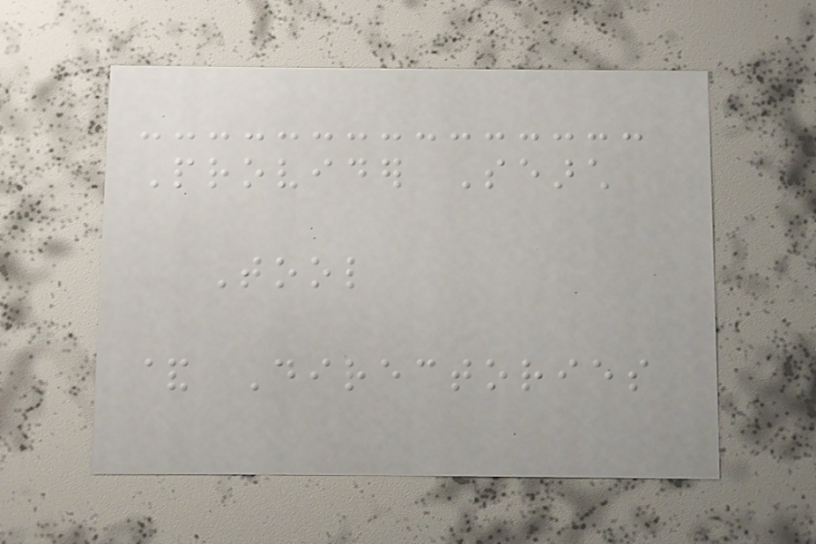Provider Search
Tool
& Directories
